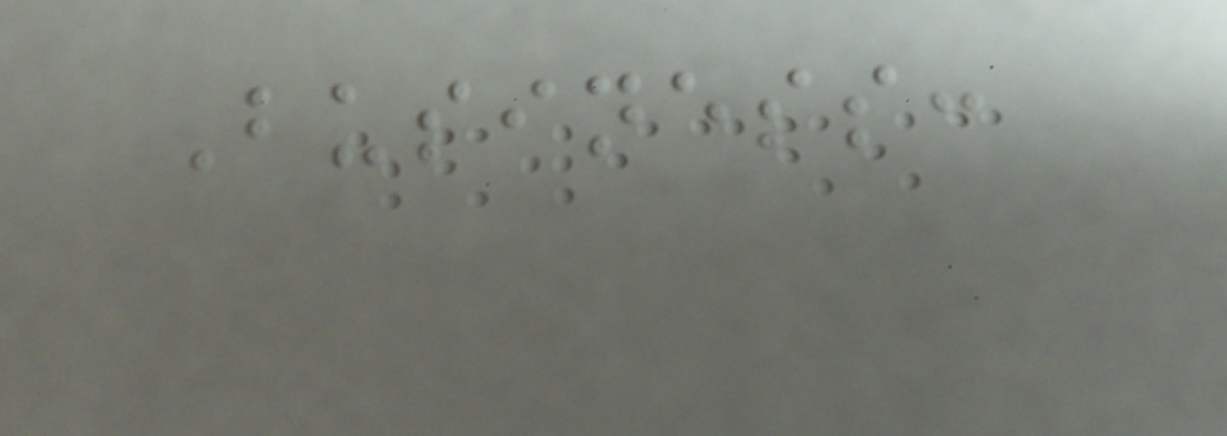Business:
